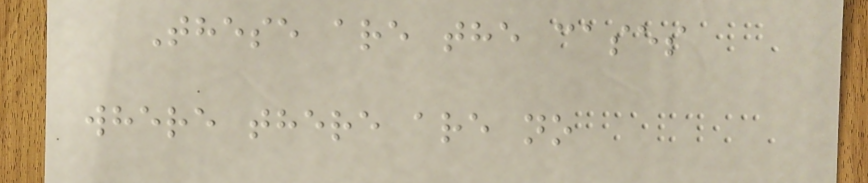These are the cases
where there are no
